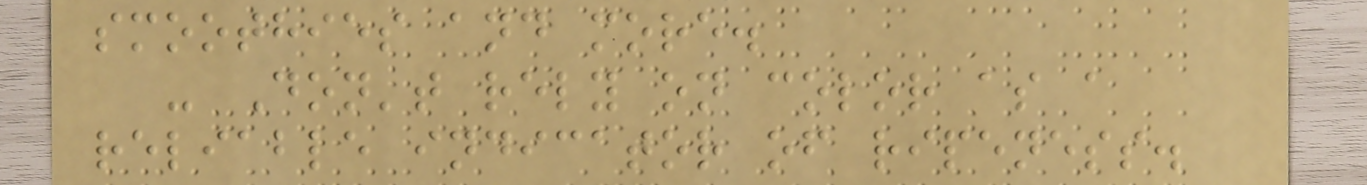smoothies and more.
- Don't rely on color as a
reliable indicator of ripeness.
